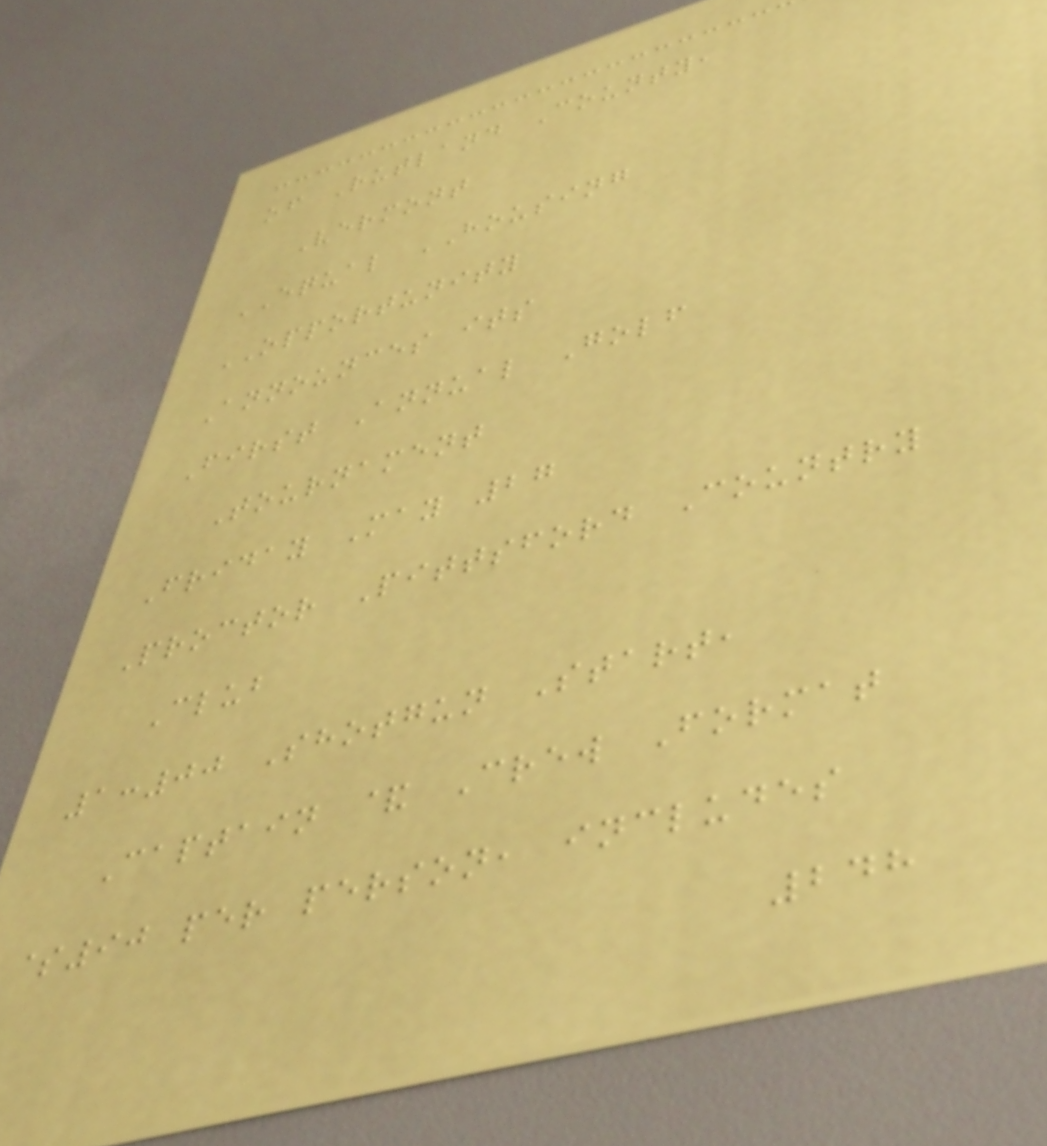of Rutland County,
Vermont
EQUAL HOUSING
OPPORTUNITY
Announces its
First Annual Golf
Tournament
Friday May 27
Proctor Pittsford Country
Club
1:00 Shotgun Start,
Captain & Crew Format
$90 per person, includes
248
